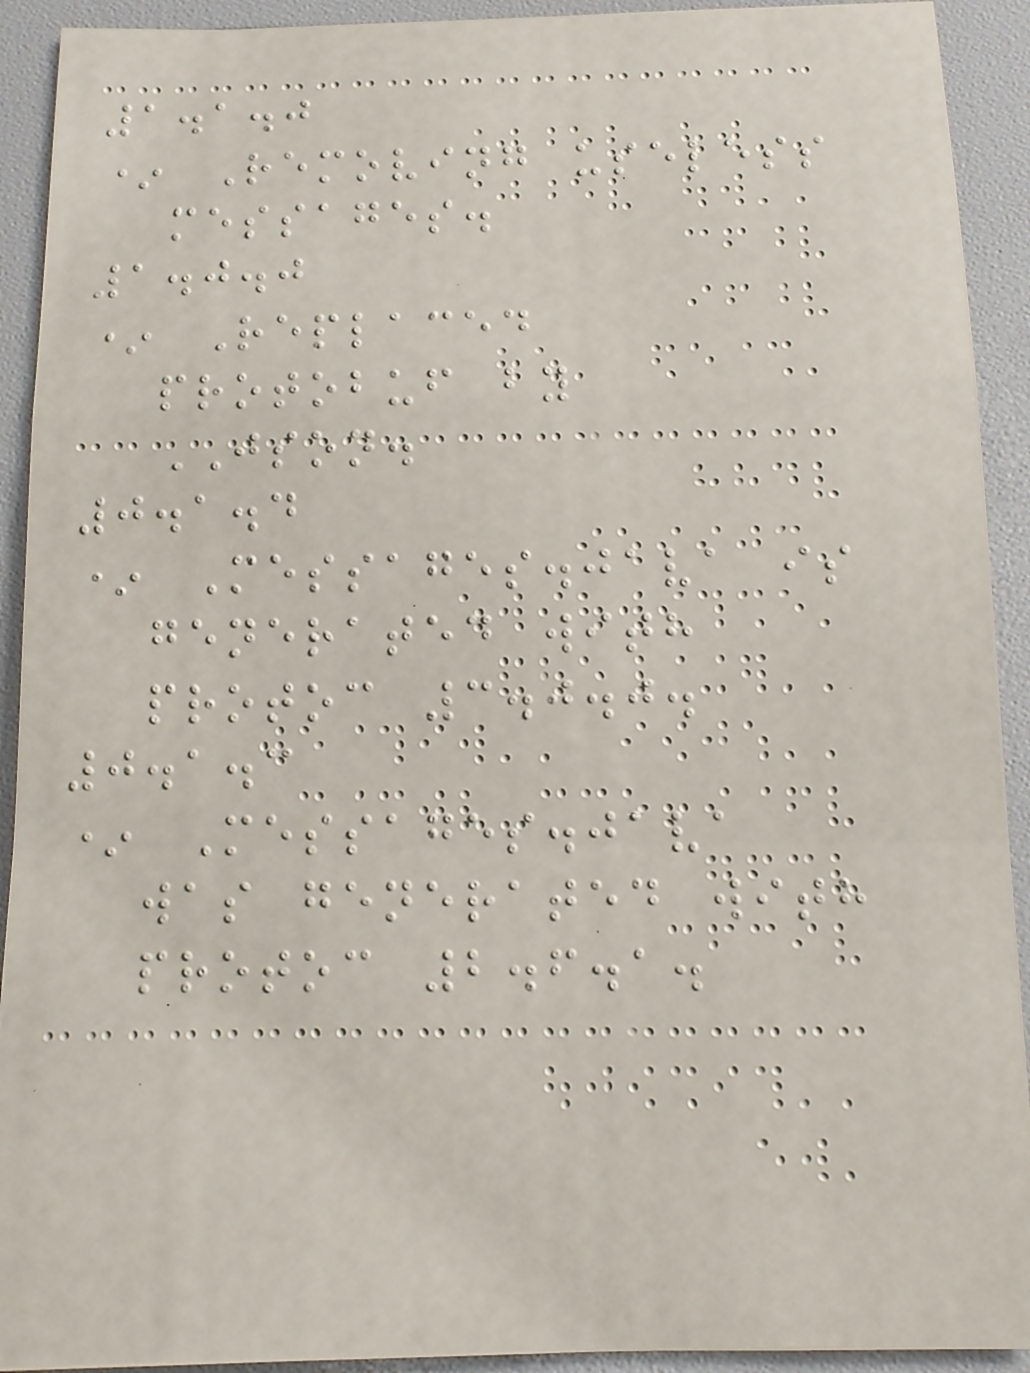1.1.0
* Removing useless
messages.
1.0.0
* Replaced
protobuf by
JSON.
0.1.4
* Messages.java is
generated with
protoc 3.0.0.
0.1.3
* Messages.java
was generated with
protoc 2.6.1.
